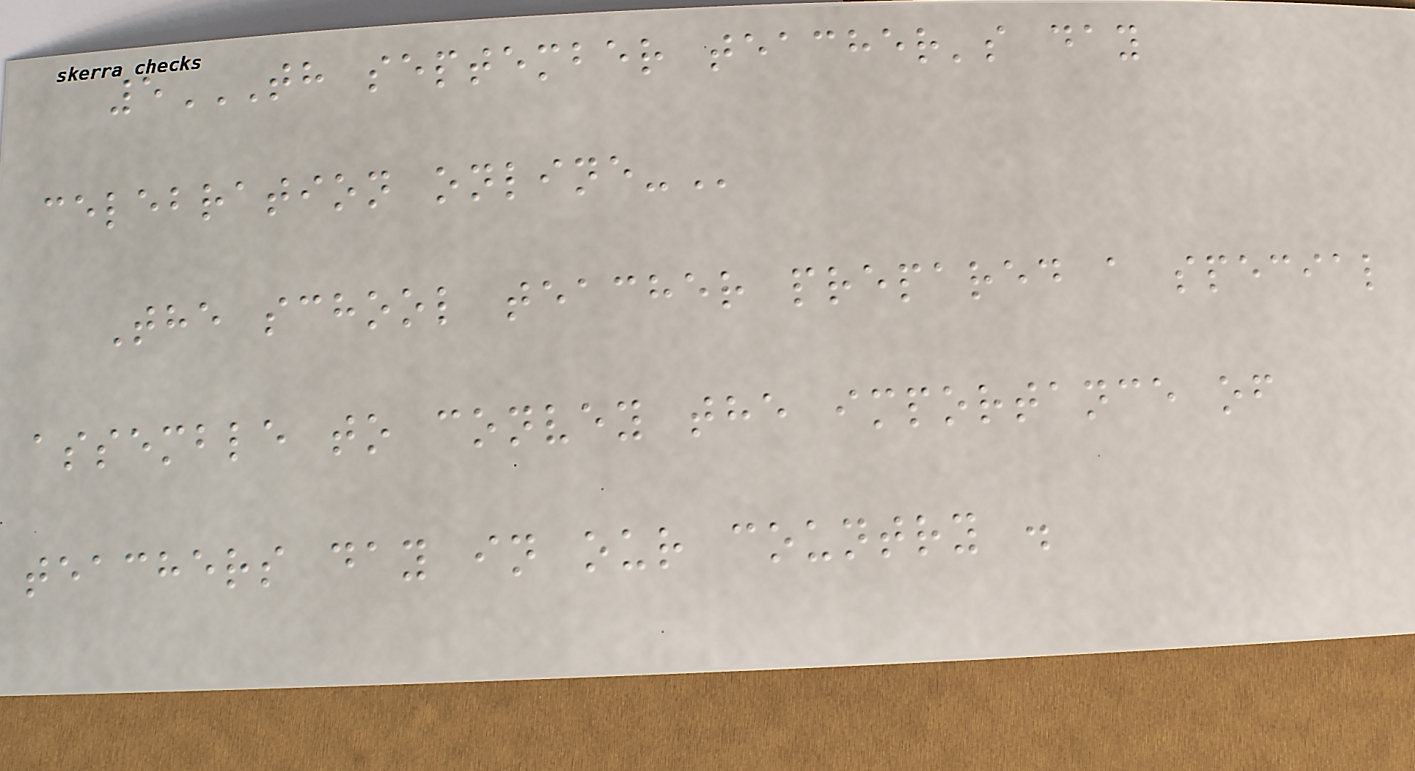5TH SEPTEMBER TEACHER'S DAY
CELEBRATION ONLINE-
The school teacher prepared a special
assemble to convey the importance of
teachers day in our country .
